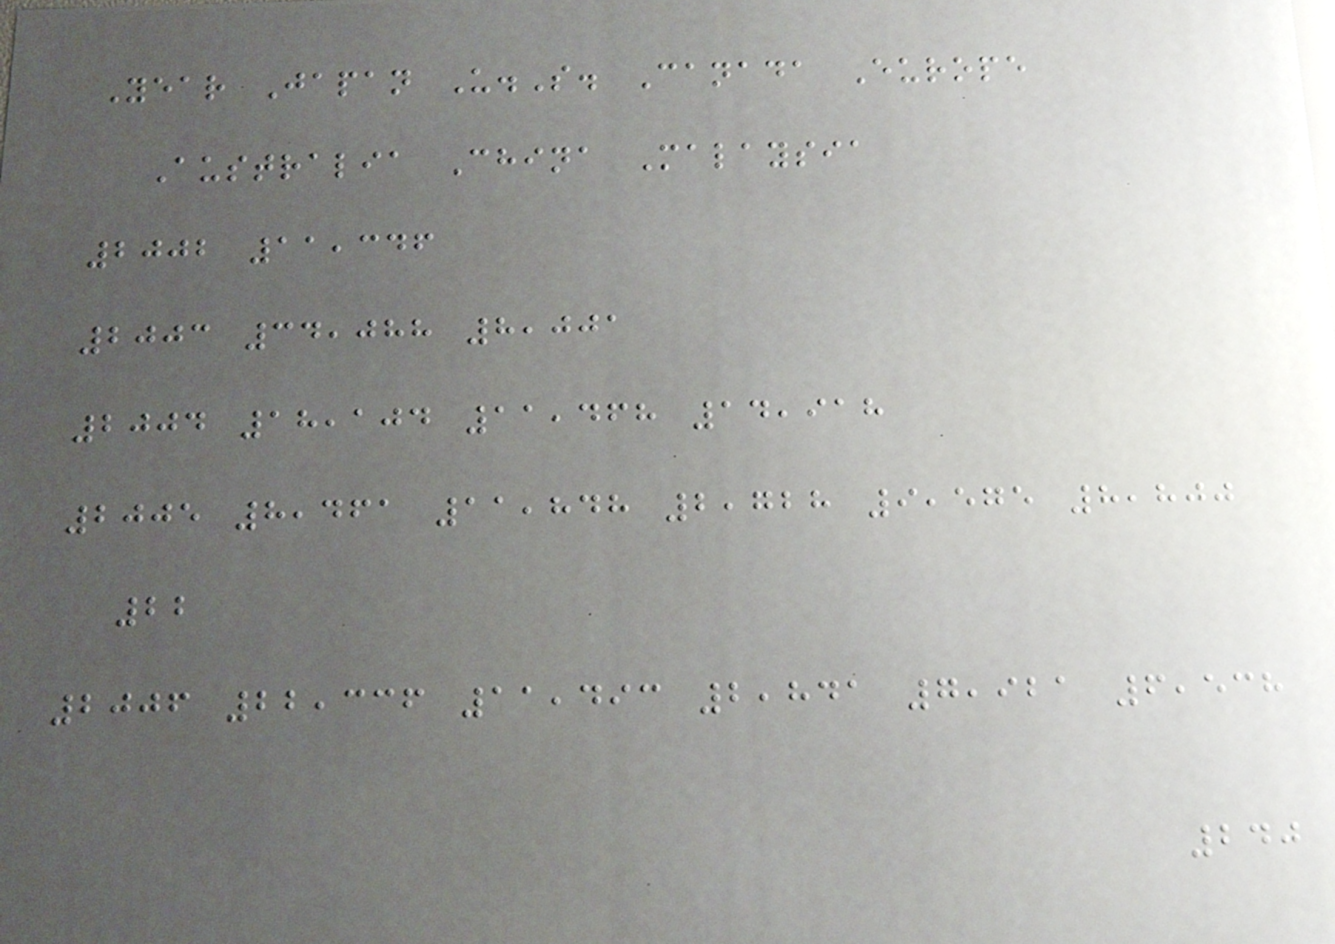Year Japan U.S. Canada Europe
Australia China Malaysia
2002 11,346
2003 34,088 8,001
2004 18,104 11,468 14,918
2005 8,461 11,848 2,728 9,575 8,800
22
2006 22,336 11,493 2,841 7,921 6,538
240
